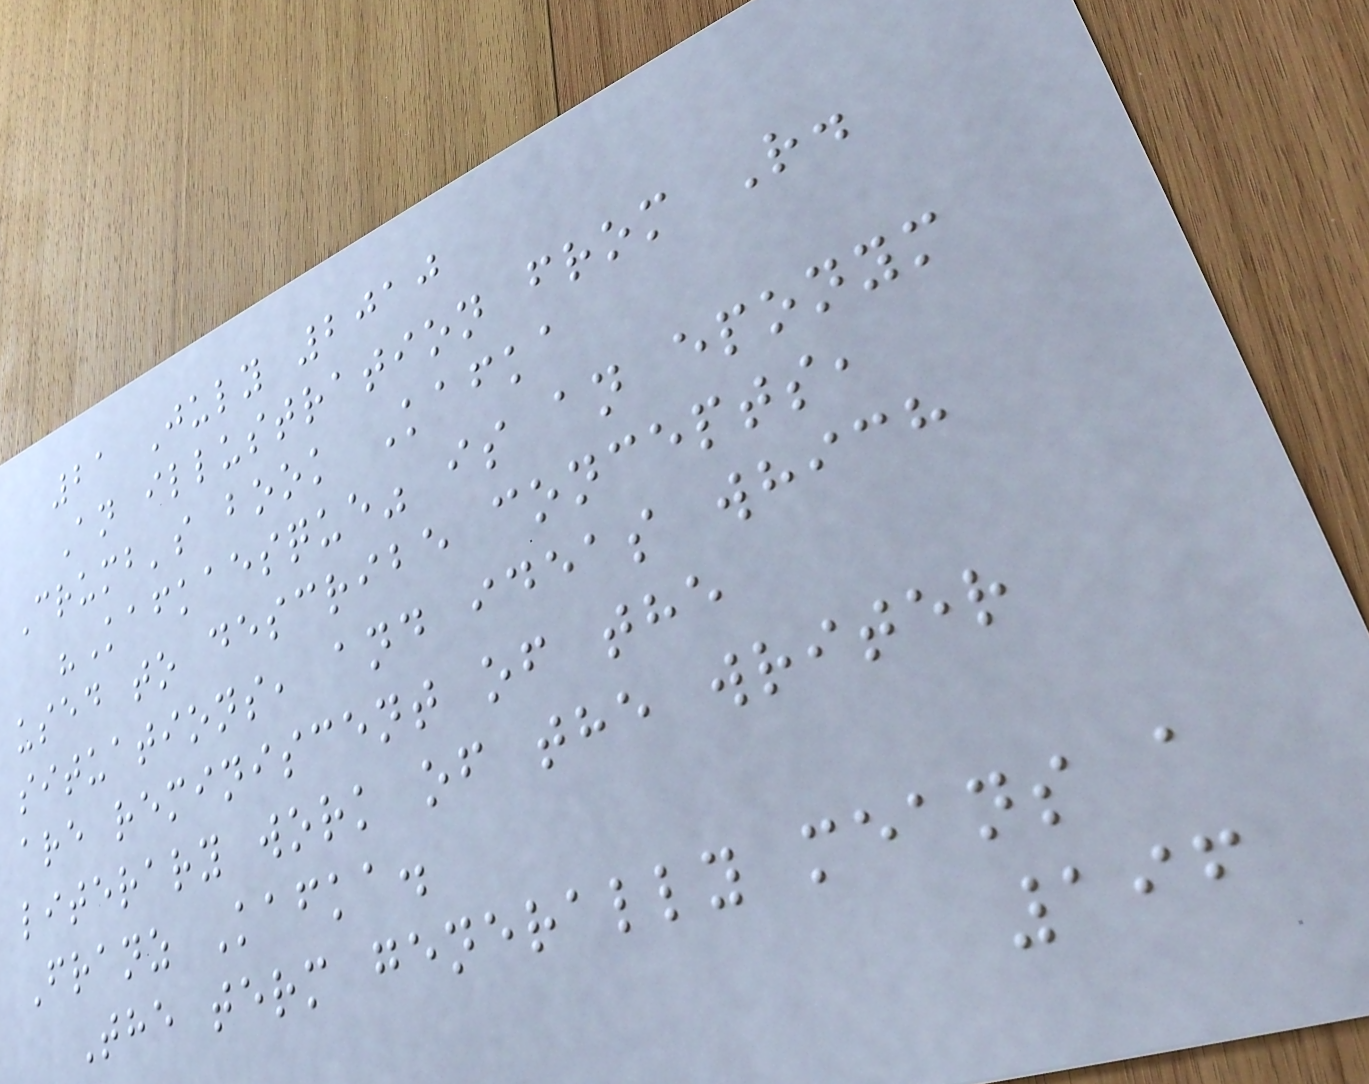21 July 2010
An illustration from R.
Crumb's book Kafka
"Kafkaesque" is an eponym
used to describe concepts,
situations, and ideas which
are reminiscent of the
literary work of the writer
Franz Kafka.
The term generally means a
196
